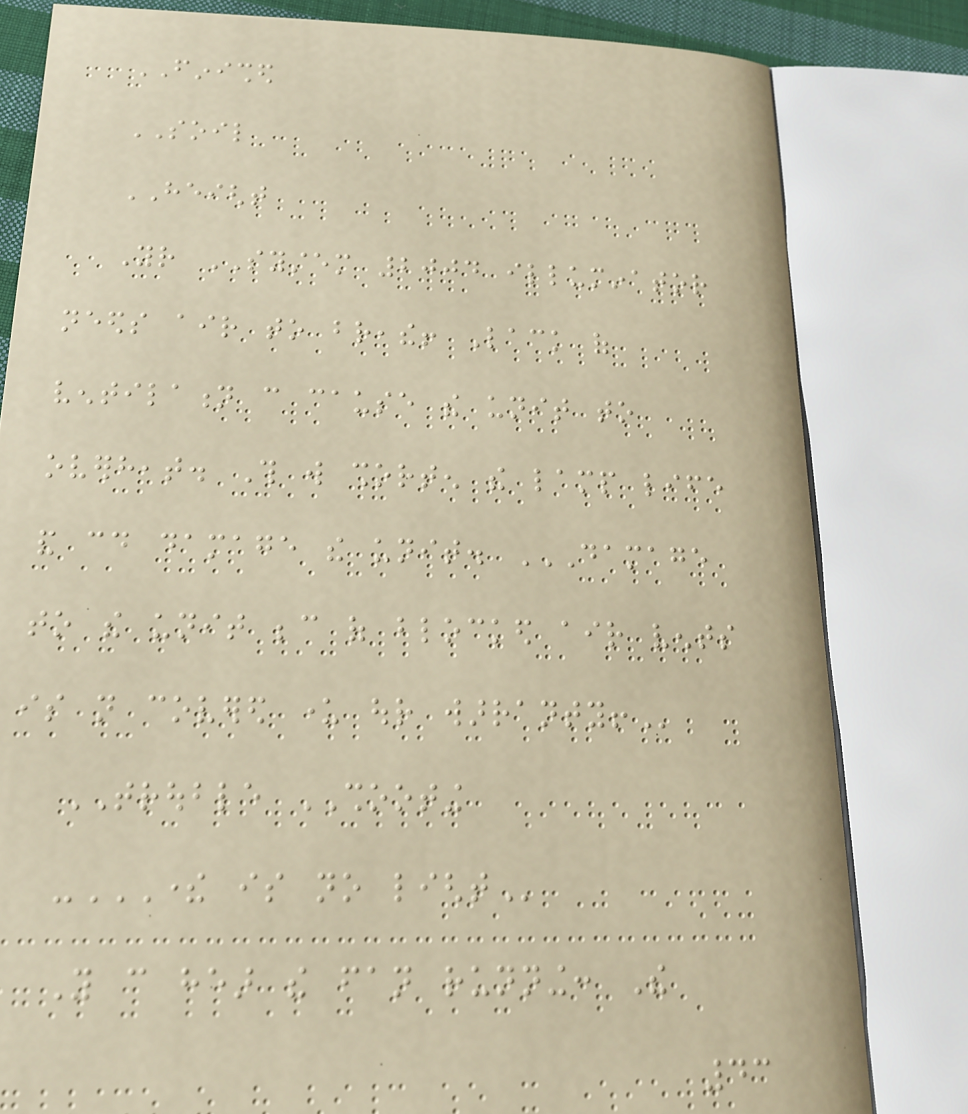FINISHED
SOIL
HEIGHT
Your SYSTEM 2004 illuminator
needs air to breathe! Lack of
ventilation can cause the unit to
overheat. This will shorten the lamp life
and could damage the unit. DAMAGE
TO THE UNIT BECAUSE OF BLOCKED AIR VENTS
IS NOT COVERED UNDER OUR WARRANTY!
TROUBLE SHOOTING
-THERE IS NO LIGHT
You can hear the fan running: The
43
